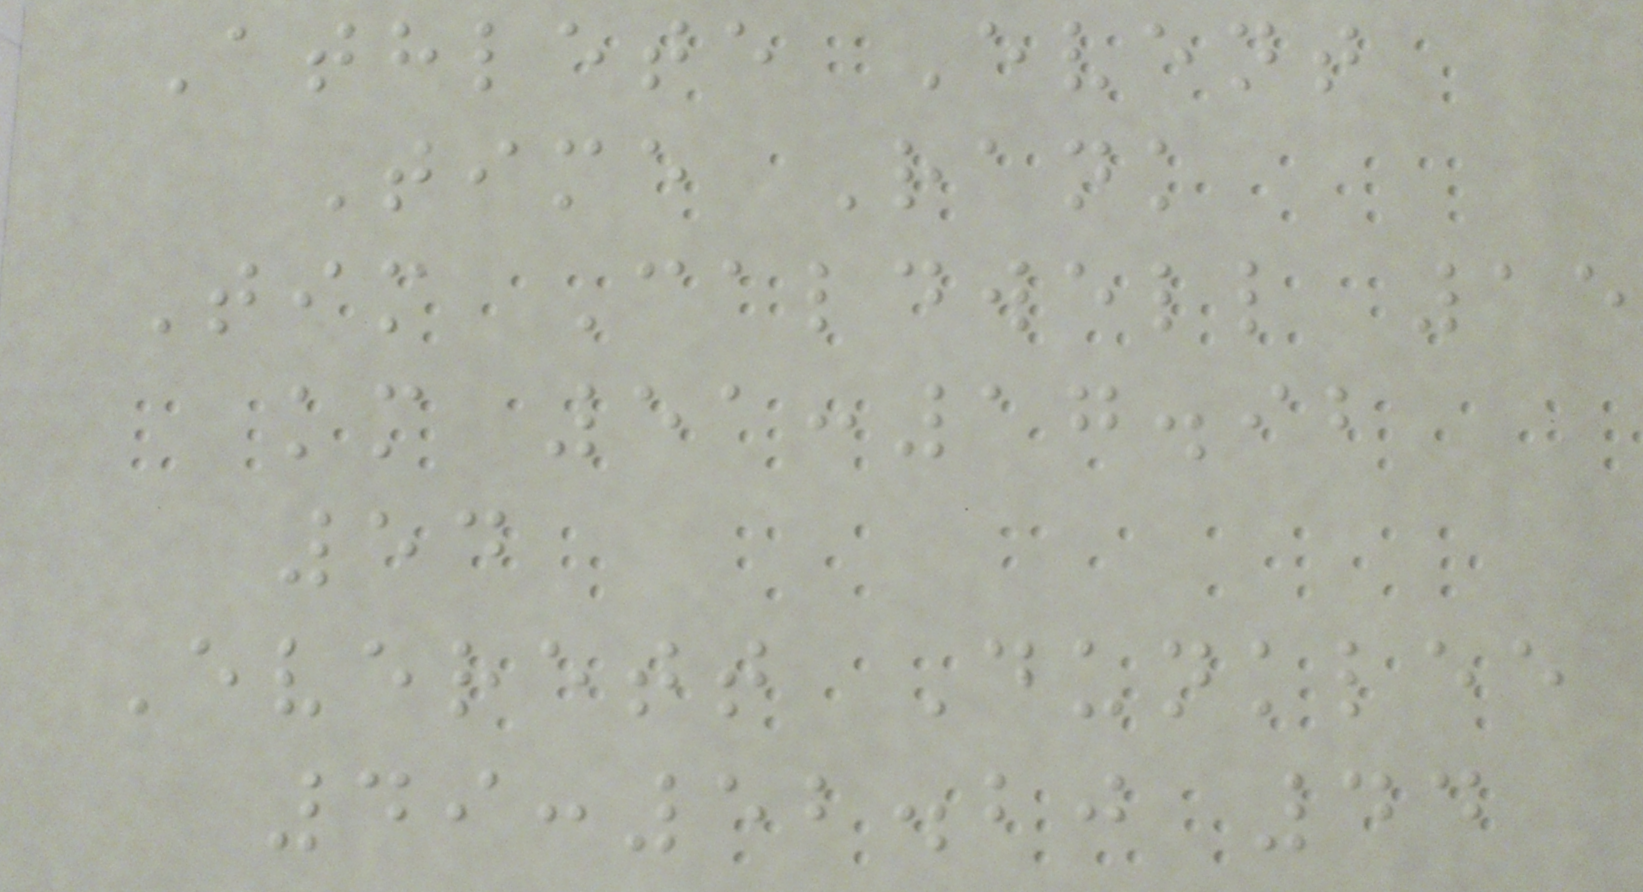Athlete Event
Time Rank
Tim Caldwell 15
km 51:17.92
54
Everett Dunklee
49:52.20 44
